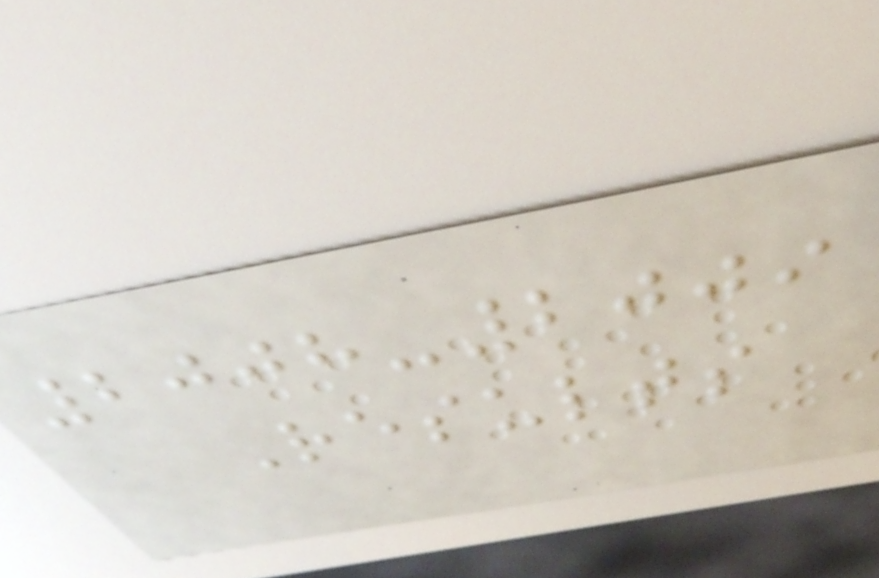2008-2009
Results
